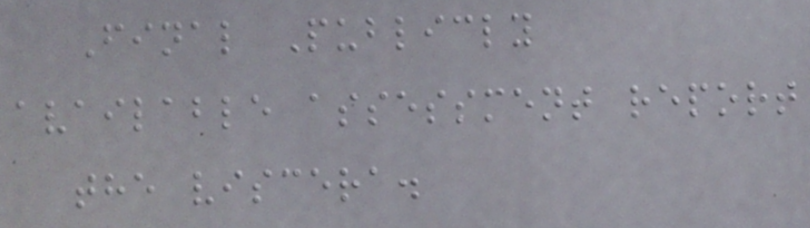Final Publicly
available assessment report
the viscera.
